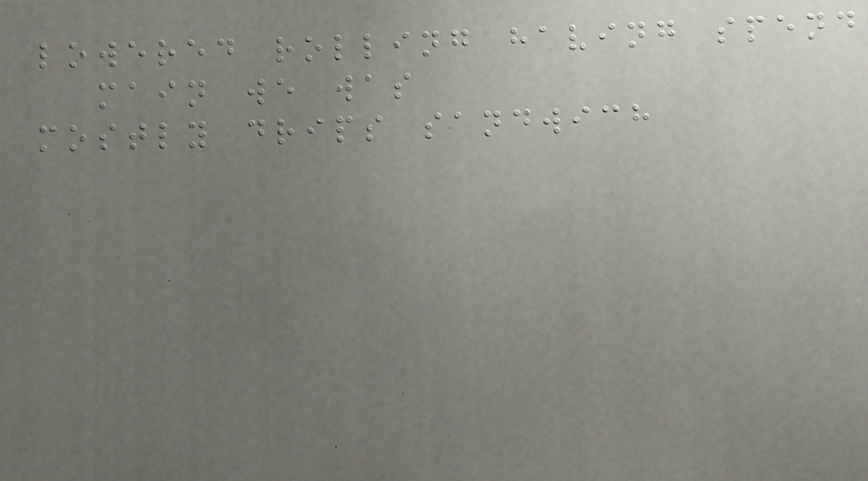lowered rolling having spend
main we was
mostly drips sandwich
